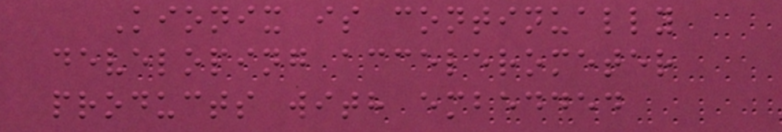Kionix is continually
developing accelerometer
products with embedded
